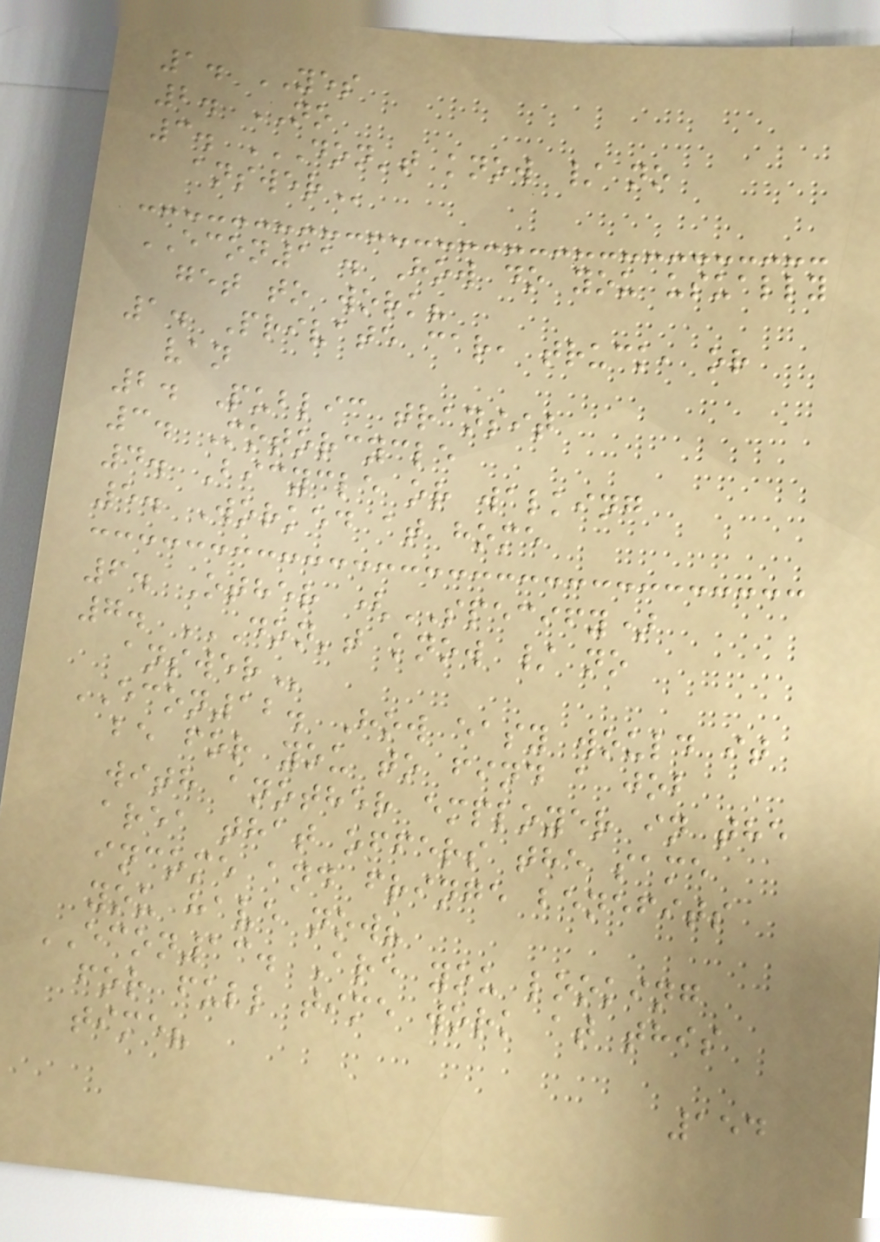1. YES
2. NO
3. DON'T KNOW / NO
ANSWER
ECON11. How do you usually
get to work?
1. Private car, truck, or
van
2. Public transit
3. Motorcycle
4. Bicycle or walking
5. Worked at home
6. Other (SPECIFY)
7. DON'T KNOW / NO
ANSWER
ECON12. How easy would it
be for you to find a job
with another employer in the
area that offers the same
income and fringe benefits
you have now?
ECON13. Are you looking
for full time work at this
time?
154
